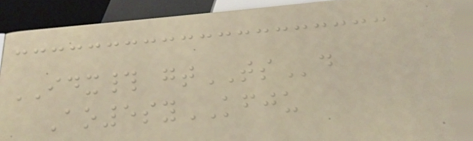IDX# gtTSd
Ao5syKFJU
